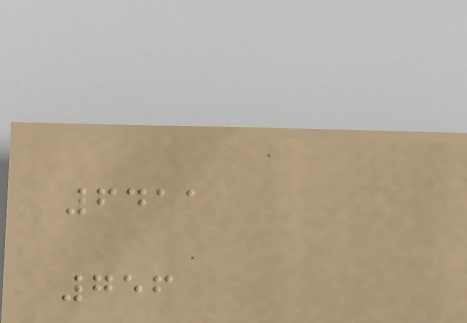6411
756
